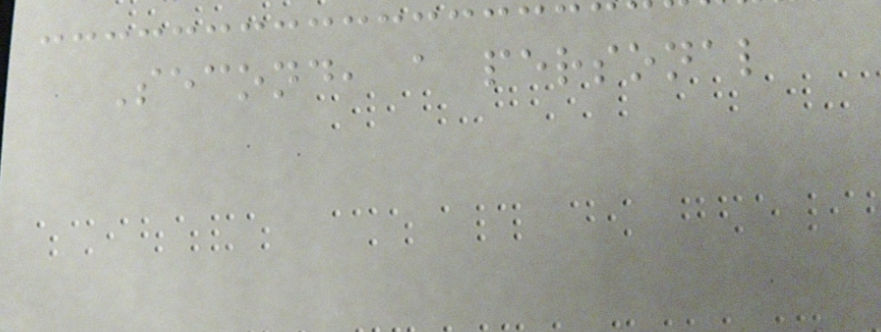Second, a personal
